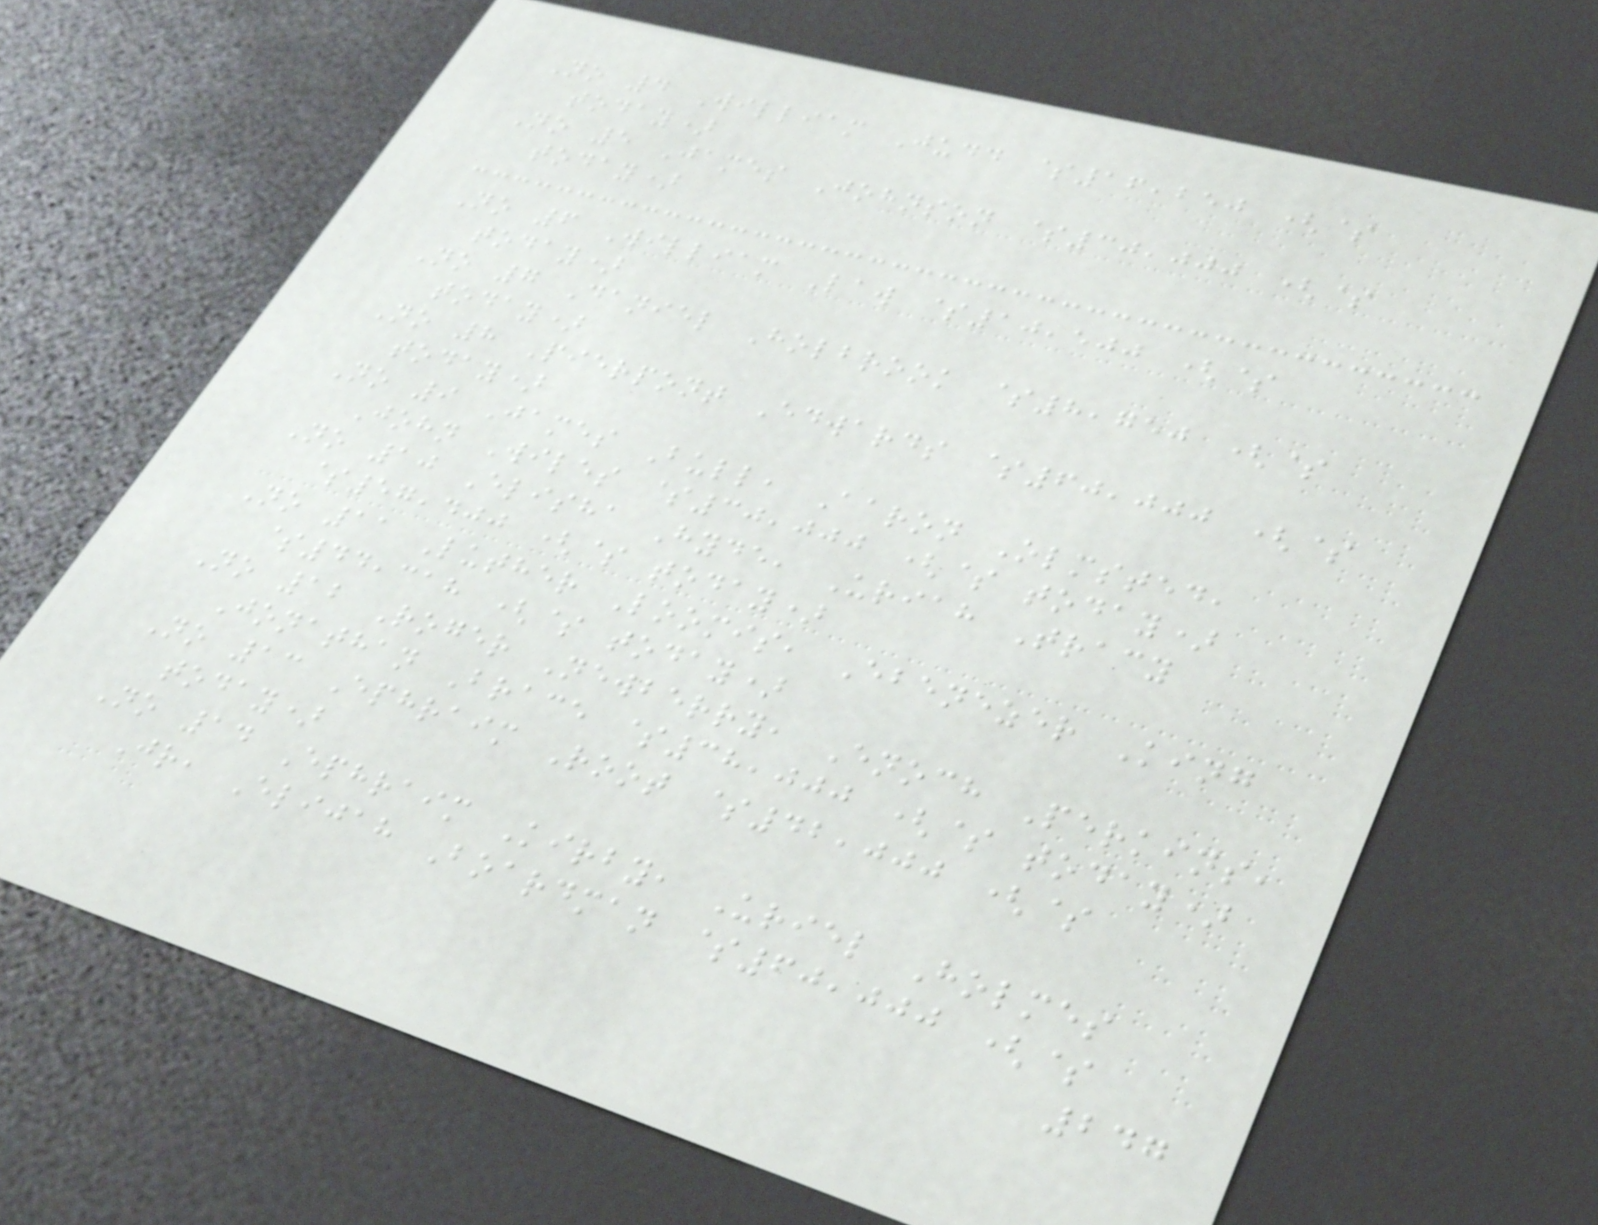No 4 William Judd $16,250 ($
today)
No 5 James Johnson $30,000 ($
today)
No 6 William Law $10,500 ($
today)
No 7 Daniel Holbrook $8,750 ($
today)
No 8 Pierpont Edwards $60,000 ($
today)
No 9 James Bull, Aaron Olmsted,
John Wiles $30,000 ($ today)
No 10 Elisha Hyde, Uriah Tracy
$57,400 ($ today)
No 11 Luther Loomis, Ebenezer King
$44,318 ($ today)
No 12 Roger Newberry, Enoch Perkins,
Jonathan Brace $38,000 ($ today)
No 13 Ephraim Root $42,000 ($
today)
No 14 Ephraim Kirby, Uriel Holmes
Jr, Elijah Boardman $60,000 ($
247
